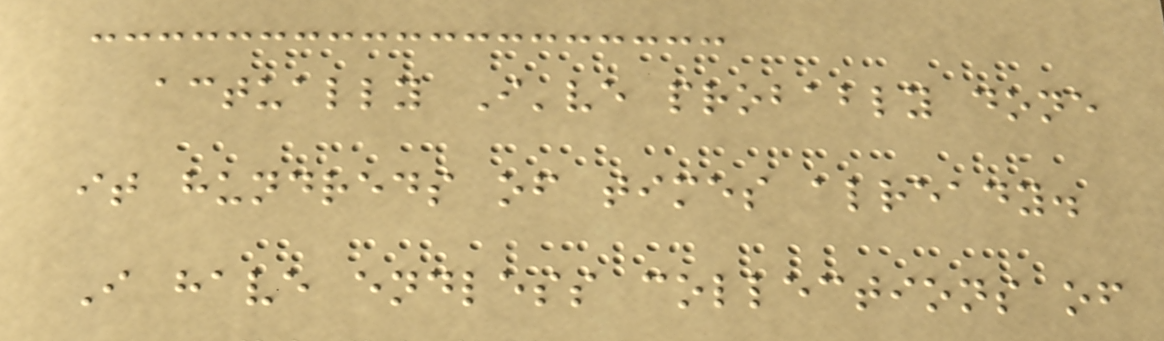actually I've probably done
it hundreds of times already.
I have endless collections of
